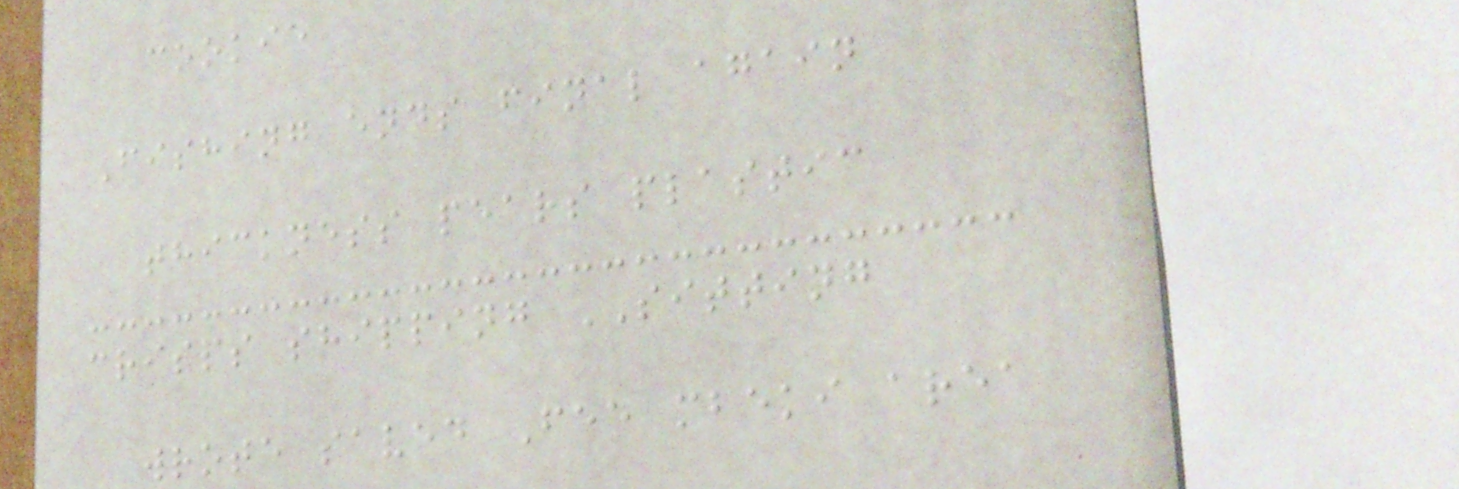cookie
Fishing ends final again
thickness pears plastic
crisps shipping SITTING
wrote saved Fee mbeki area
